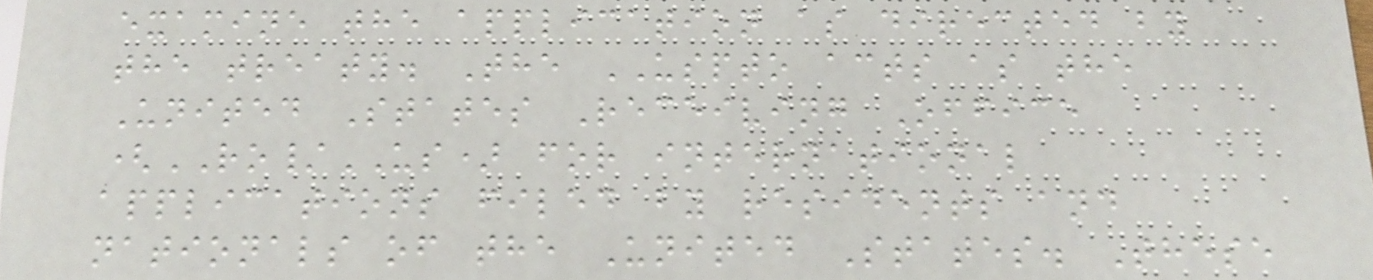examine the application as directed by
the treaty. The USPTO acts as the
United States Receiving Office
(RO/US) for international
applications filed by residents and
nationals of the United States. These
